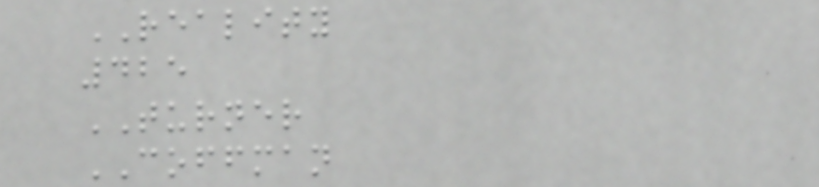REALITY
425
TURNER
COFFMAN
